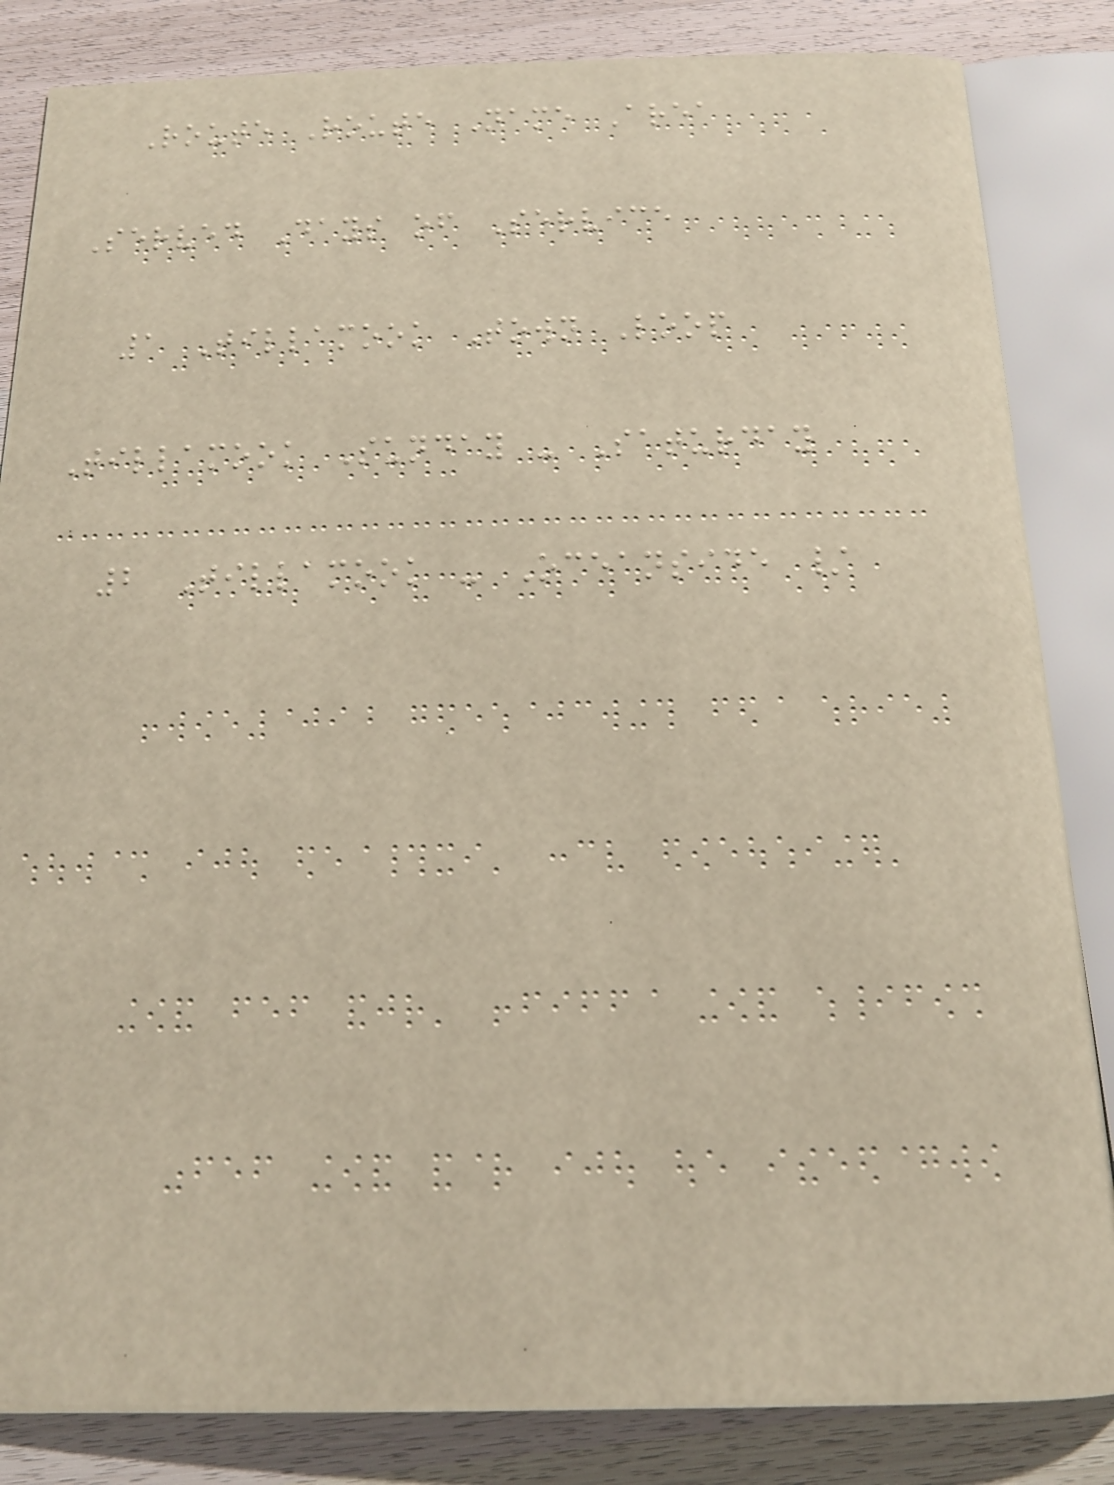Route Route Name Area
Served Days of Service
1 Tillamook Town Loop
Tillamook Sunday - Saturday
2 Tillamook - Oceanside /
